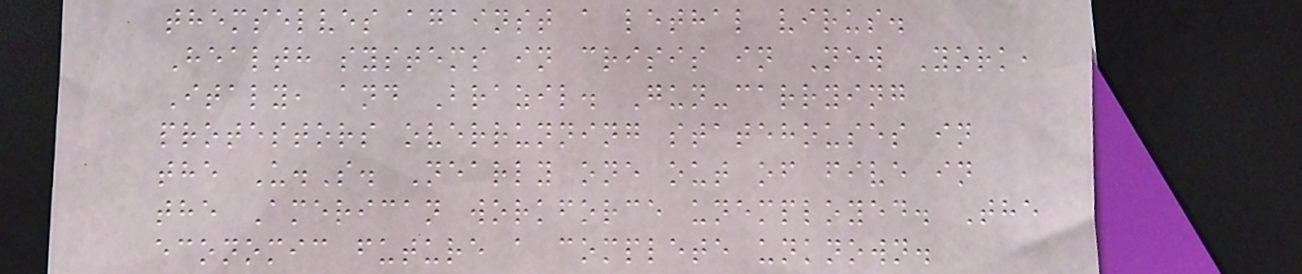themselves against a lethal virus.
Health systems in crisis in New York,
Italy, and Brazil. Gun-carrying
protestors overrunning statehouses in
the U.S. Nearly one out of five in
the American workforce unemployed. The
economic future a complete unknown.
